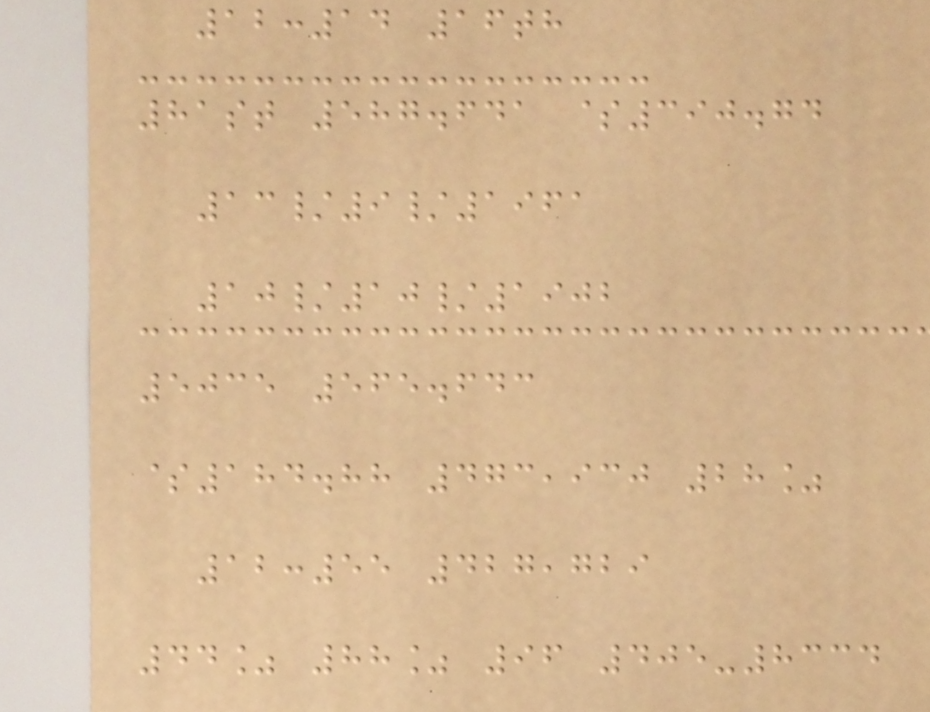12:14 16th
81st 587.641 $390.74
13/9/1961
10/10/1902
5035 565.643
$184.88 473,930 28%
12:55 427,729
44% 88% 96 405-8334
